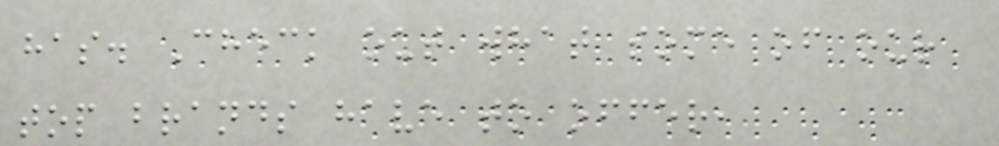has. Check out what some of our
top brands have to offer,
